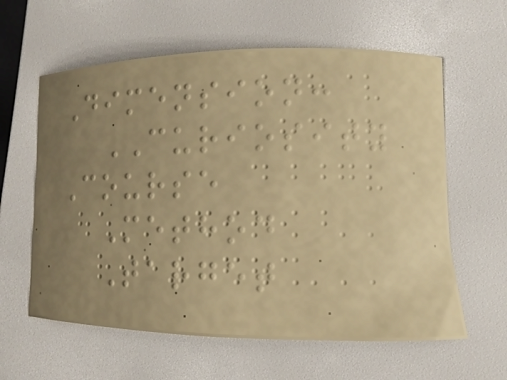Dimension:
CURIOSITY
Course
Method
Target
